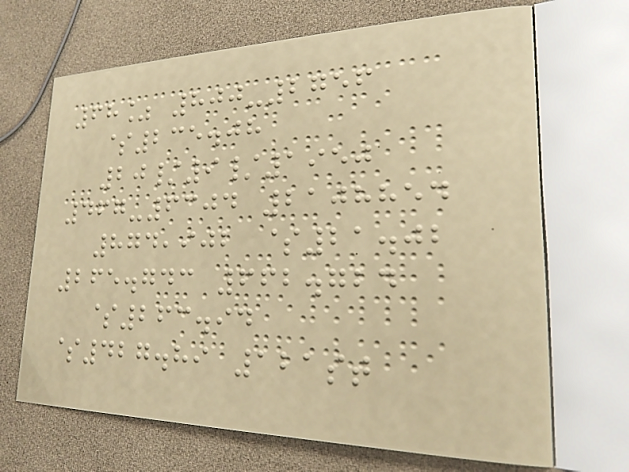68% 800-2756
$235.08
20/9/1950
467-6304 2108854
874,902 $21.02
265.743 662.724
$263.94
$427.89 121st
